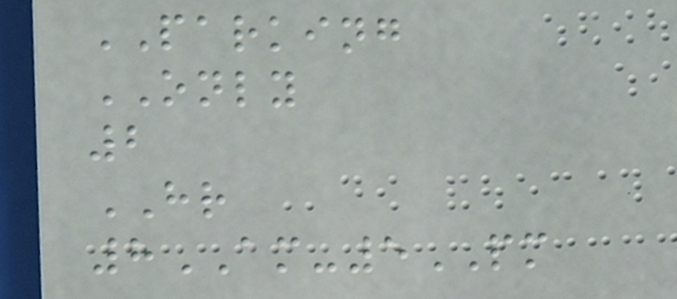PARKING
ONLY
2
HR
8AM-5PM
